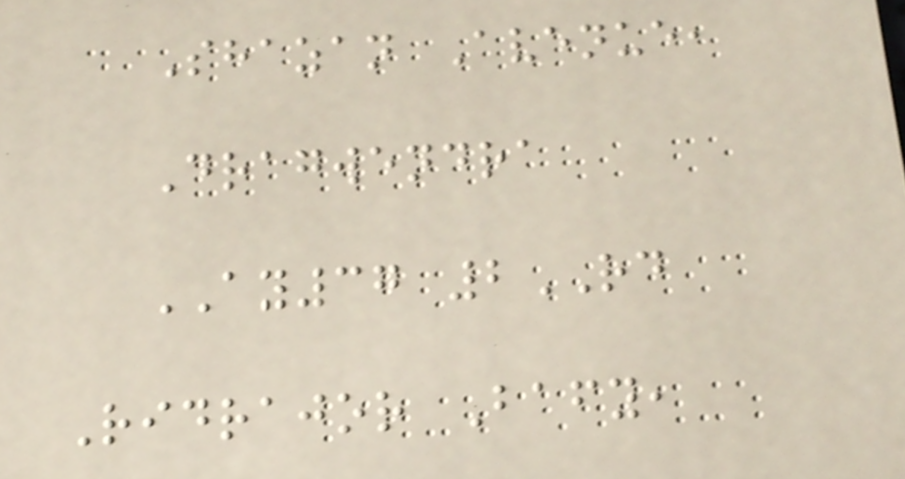Shazan Avenue,
Dragwendra
AY37 2RD
Ridrajor Bafy,
